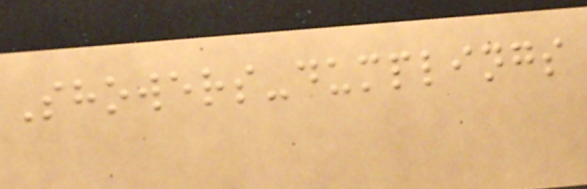Showers-dumplings
